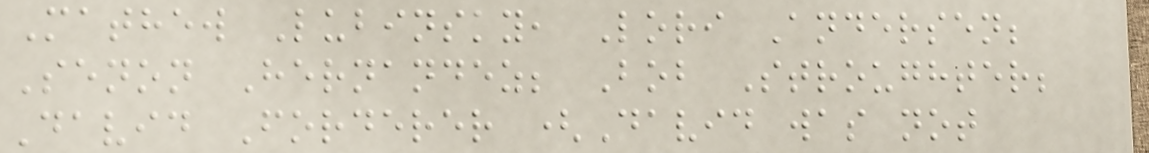Mathew Lubinsky, Lori Andersen;
Senon Hernandez; Bob Stroughter;
David Forderer (David was not
